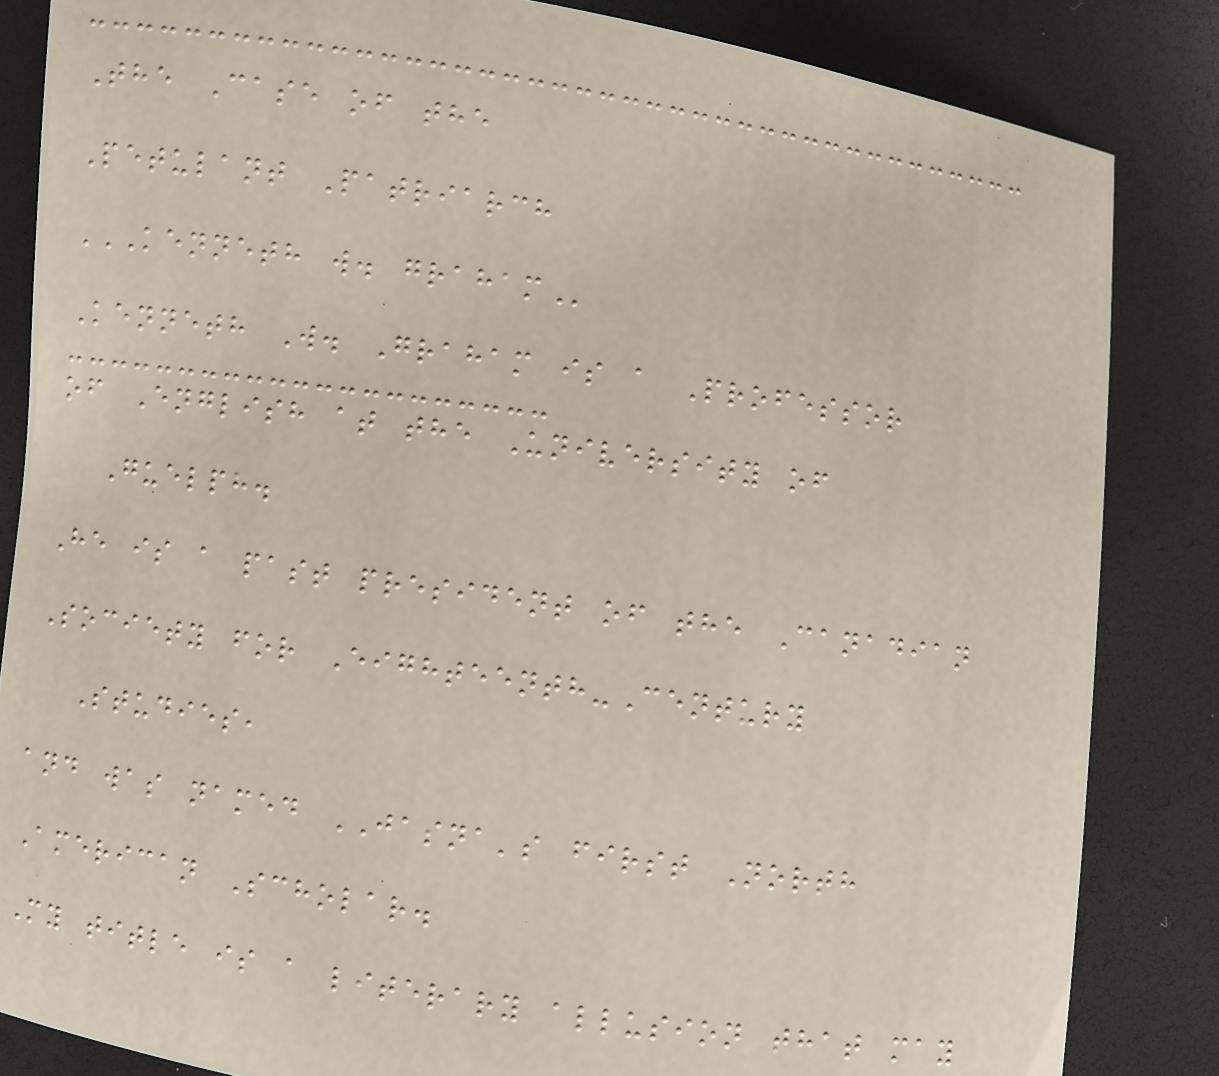The Case of the
Petulant Patriarch
KENNETH W. GRAHAM
Kenneth W. Graham is a Professor
of English at the University of
Guelph.
He is a past president of the Canadian
Society for Eighteenth-Century
Studies,
and was named JASNA's first North
American Scholar.
My title is a literary allusion that may
